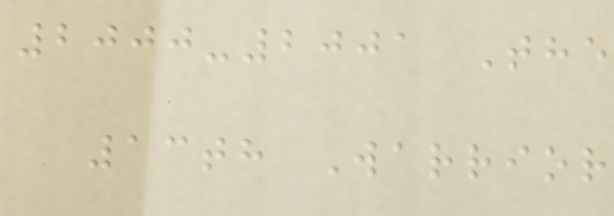2000-2001 The
13th Warrior
